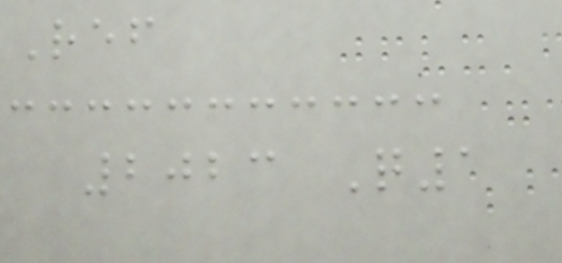Ref
2023 Q1
